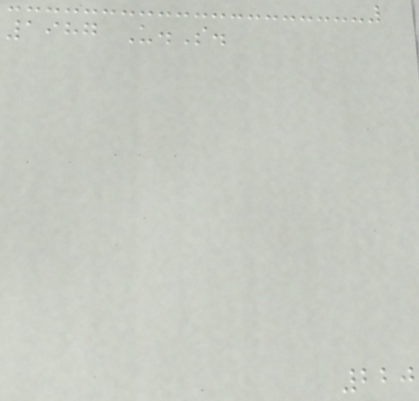1987 U.S.
220
